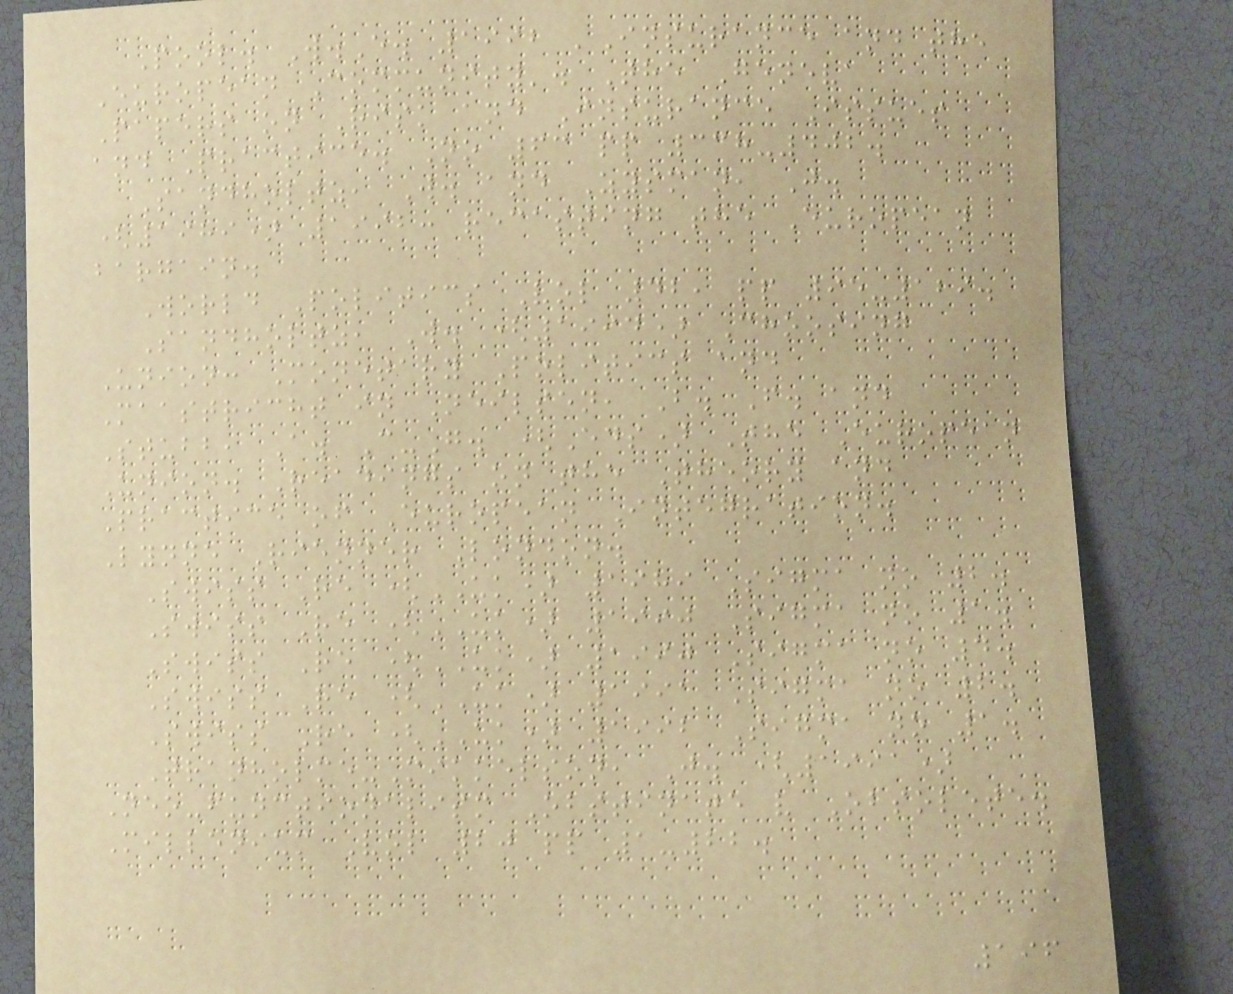Pool. W.E. 1992 'Insurance and the
European Community'. The Geneva
Papers on Risk and Insurance Issues
and Practice. No 63 pp 338-402.
Sandholtz, W. and Zysman, J.
(1989) 1992: recasting the European
bargain.
World Politics Vol 42, pp 95-129.
Sandholtz, W. (1994) Choosing
Union: Monetary Politics and
Maastricht in Neilsen, B. F. and
Stubb, A. C-G. (Eds) The European
Union. Readings on the Theory and
Practice of European Integration.
Lynne Rienner London.
Swiss Re (UK) 1989 Sigma no 2.
Swiss Re (UK) 1990 Sigma no 1.
Swiss Re (UK) 1990 Sigma no 4.
Swiss Re (UK) 1991 Sigma no 2.
Swiss Re (UK) 1992 Sigma no 1.
Tranholme-Mikkelson, J. (1991)
Neo-functionalism Obstinate v Obsolete.
Millenium Vol 20 pp 1-22.
196
